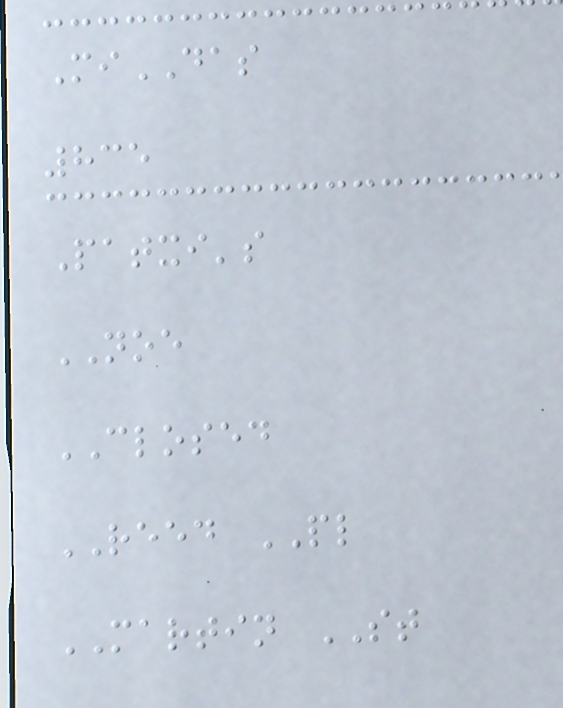MiDAS
835
Patxi's
NOE
CLOSED
REED PL
MARTIN ST
